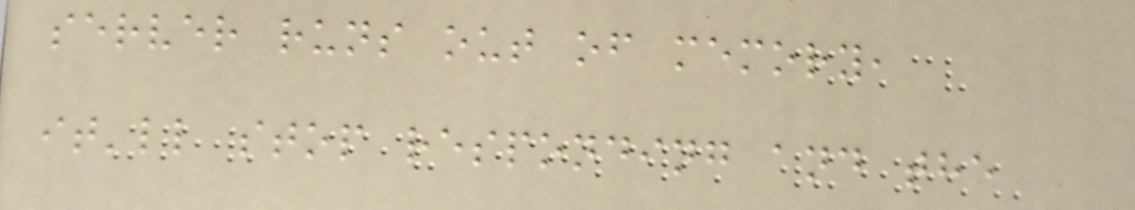server runs out of memory,
it'll stop responding and the
